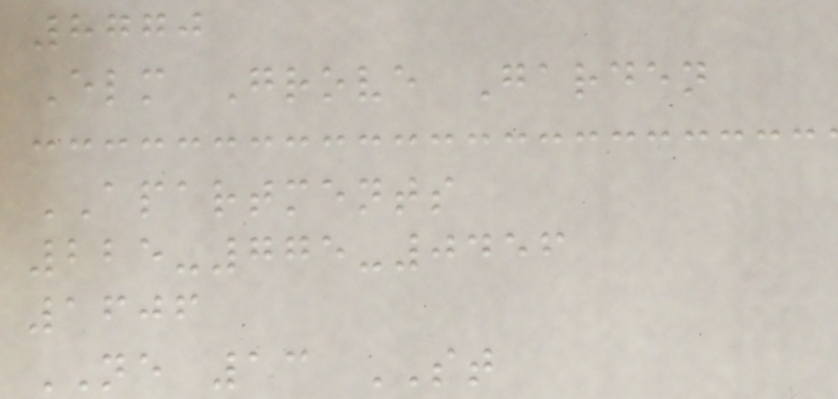8770
Elm Grove Garden
APARTMENTS
225-775-0456
1606
NE 13 ST
